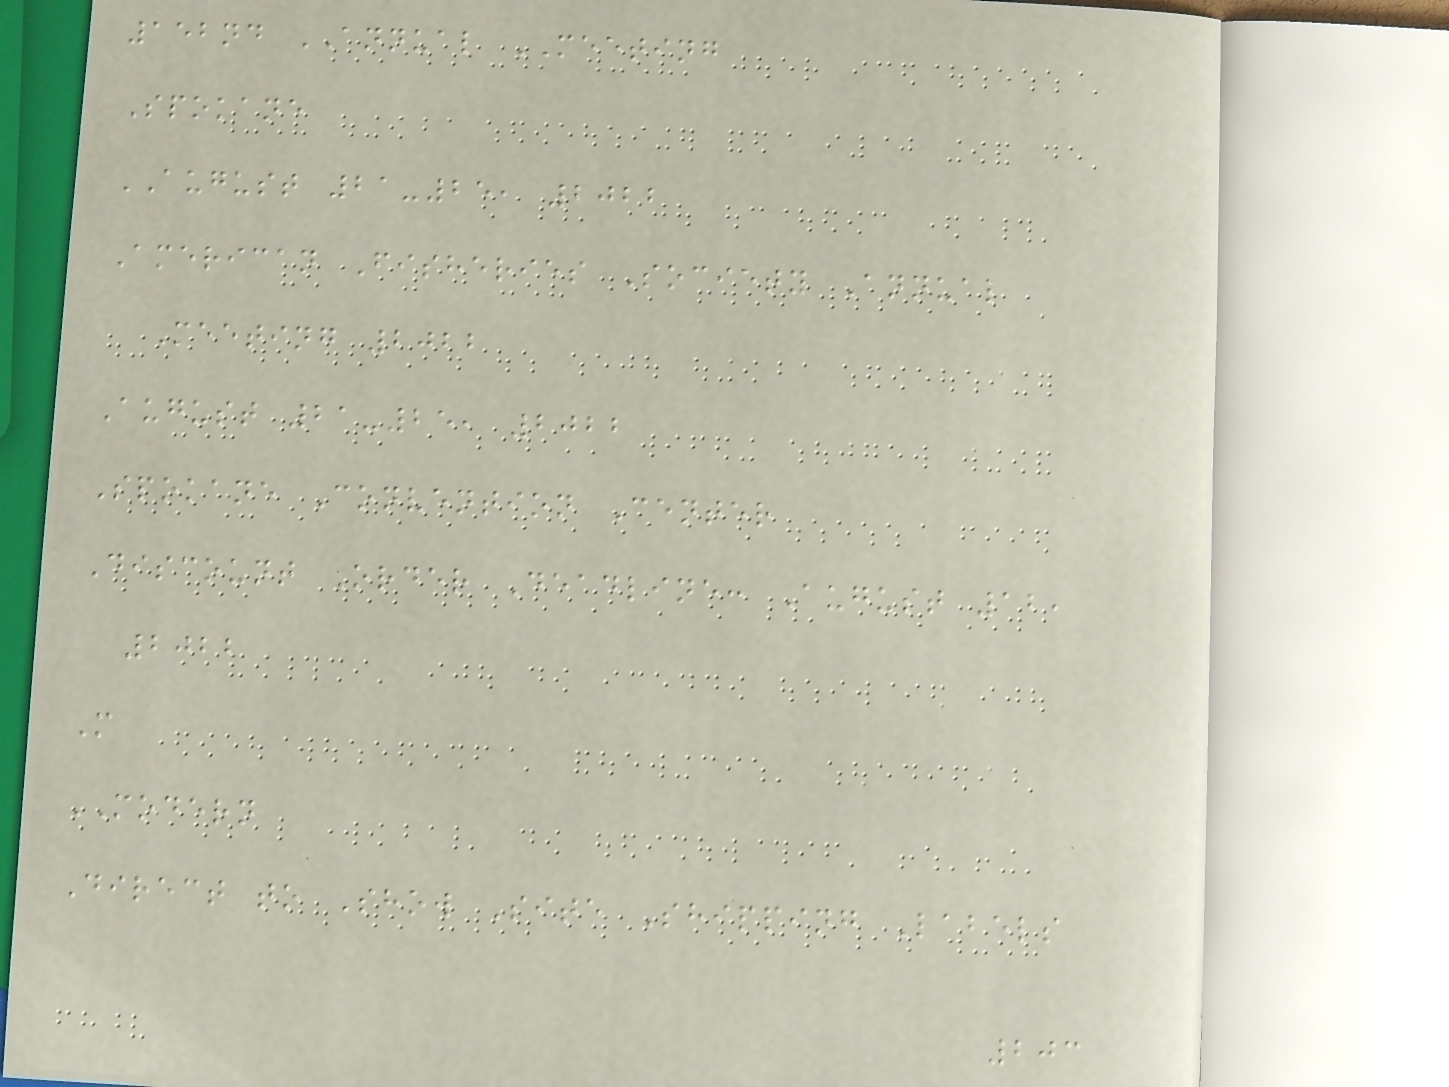152nd ANNUAL MEETING
Spokane
AUGUST 21-25, 2022
American Fisheries Society Annual
Meeting 2022
August 21-25, 2022
Spokane Convention Center
Discount Order Deadline: August 12,
2022
M
MODERN
Direct to Show Site Shipping Labels
203
